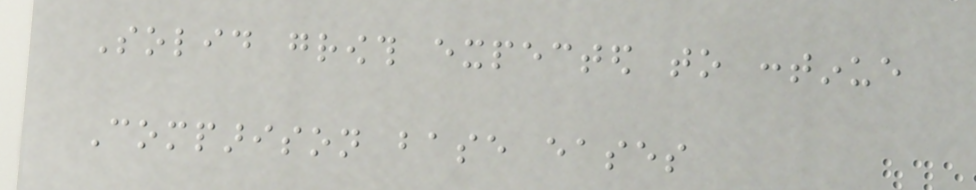Solid growth expected to continue
Comparison base eases
